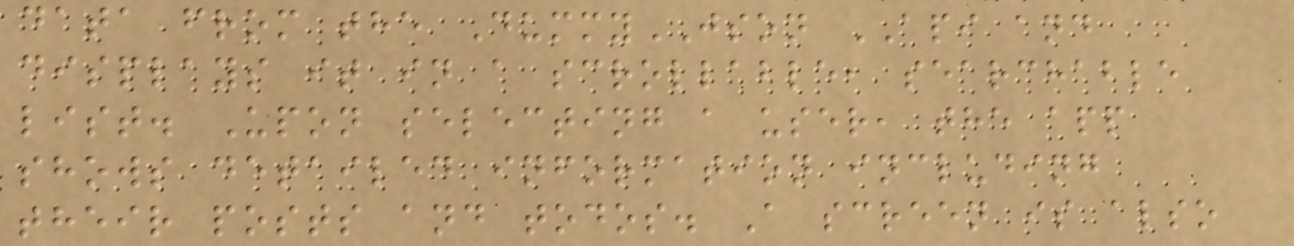data from the DummyJSON API and
displays it in a scrollable, searchable
list. Upon selecting a user, the app
shows detailed information including
their posts and todos. A screen is also
